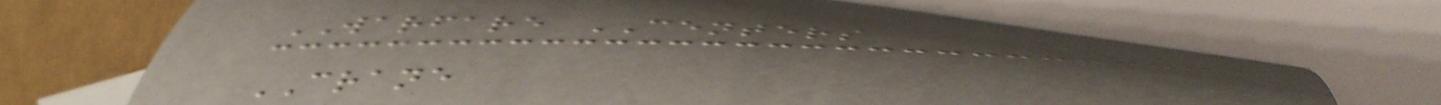WARFARE CENTERS
CRANE
